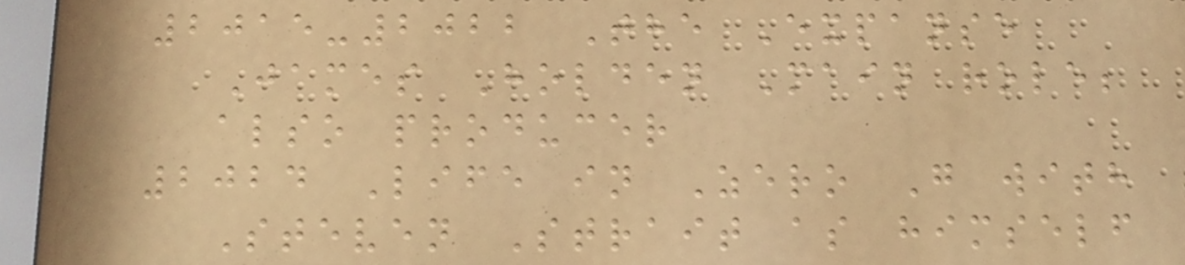2015-2022 The Expanse
James Holden Main role;
also producer
2024 Life in Zero G with
Steven Strait as himself
